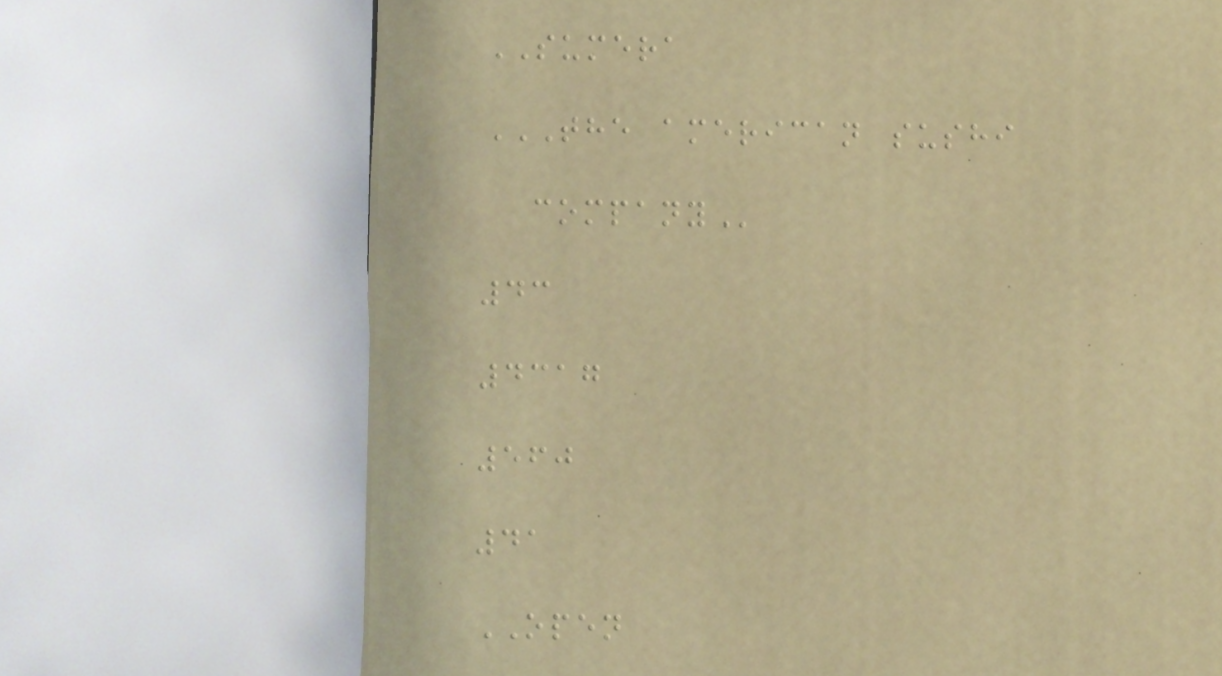SUMERA
THE AMERICAN SUSHI
COMPANY
43
4317
560
41
OPEN
